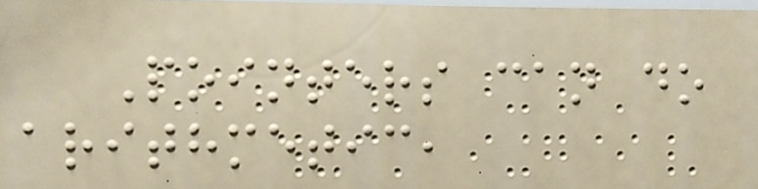Pointers can do
arithmetic,
